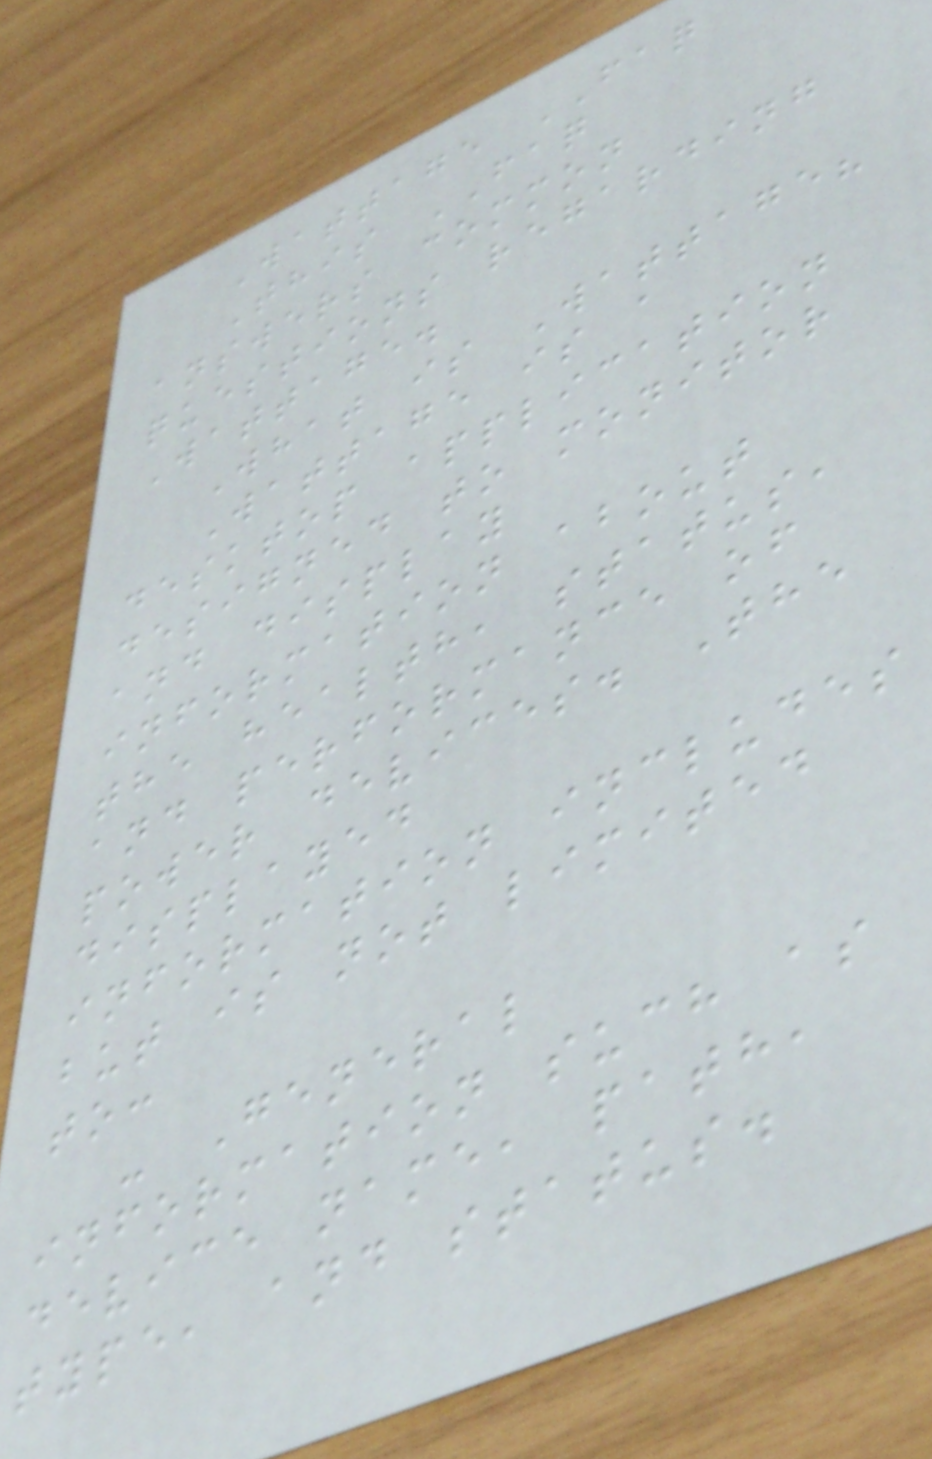Wattage FAQ
This FAQ
answers common
questions regarding
Wattage.
What is Wattage?
Wattage is a
desktop application
designed to monitor
and display
information about
the health, status,
and performance of
power devices. The
displayed
information includes
but is not limited
to:
- General
information such as
device name, path,
type, and status.
